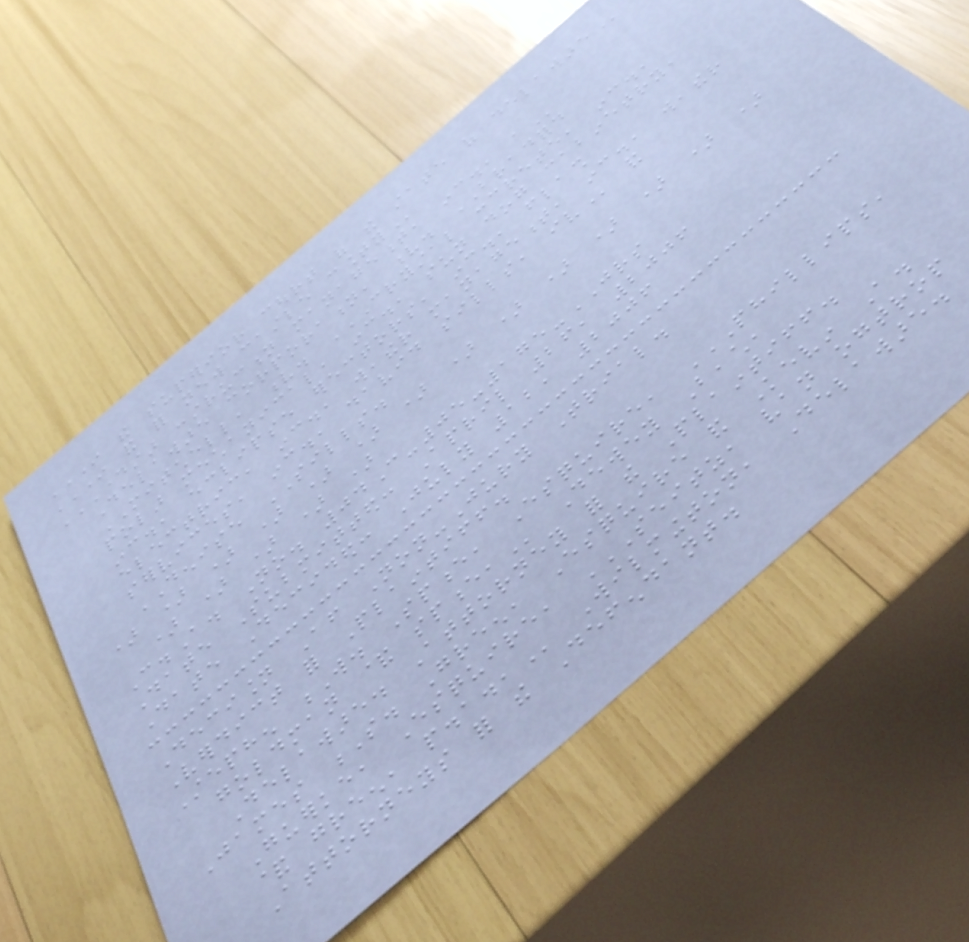IN THE SUPERIOR COURT OF THE STATE OF DELAWARE
IN AND FOR NEW CASTLE COUNTY
DAYSTAR CONSTRUCTION MANAGEMENT, INC., A
Delaware corporation, v. BRADFORD
MITCHELL, v. CRYSTAL CONCRETE, INC.,
POLAR MECHANICAL, INC., SUN DOG CABINETRY,
INC., ECLIPSE ERECTORS, INC., FLASH
ELECTRIC, INC., WEATHER MANAGEMENT, INC., WEATHER
SERVICES, INC., DAVID SILLS, IV and
DENISE SILLS.
) ) ) ) ) ) ) ) ) ) ) ) ) )
) ) ) ) )
C.A. No. 04C-05-175-JRS
Date Submitted: April 26, 2006
Date Decided: July 12, 2006
Decision After Non-Jury Trial.
Verdict for Plaintiff.
Stephen W. Spence, Esquire, PHILLIPS,
GOLDMAN & SPENCE, Dewey Beach,
Delaware. Attorney for the Plaintiff.
James S. Green, Esquire and Kevin A.
Guerke, Esquire, SEITZ, VAN OGTROP
& GREEN, P.A., Wilmington, Delaware.
Attorneys for the Defendant.
